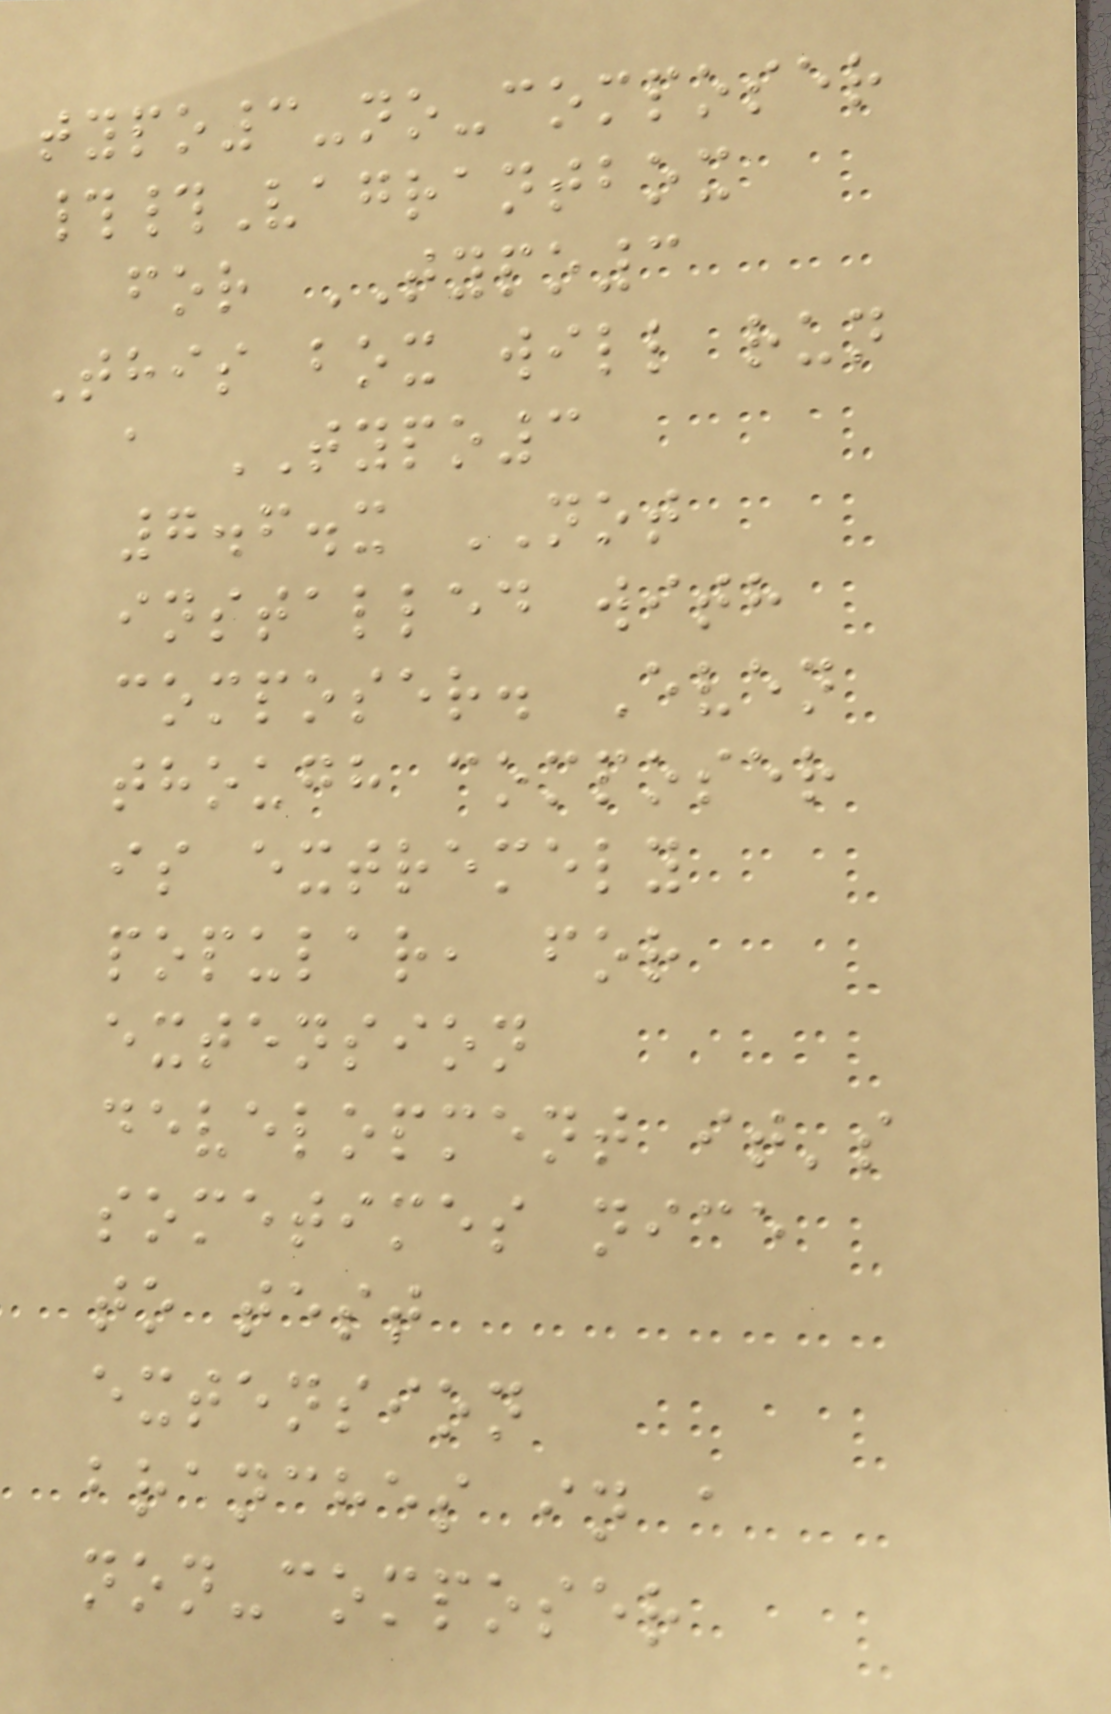typo3-no-composer
##Vagrantbox
for TYPO3
This box will run
a TYPO3
7.6.x NOT
installed with
composer. Even
though composer
is extremely
popular, for
extension
development it's
sometimes nice
to test
extension
branches in a
non-composer
